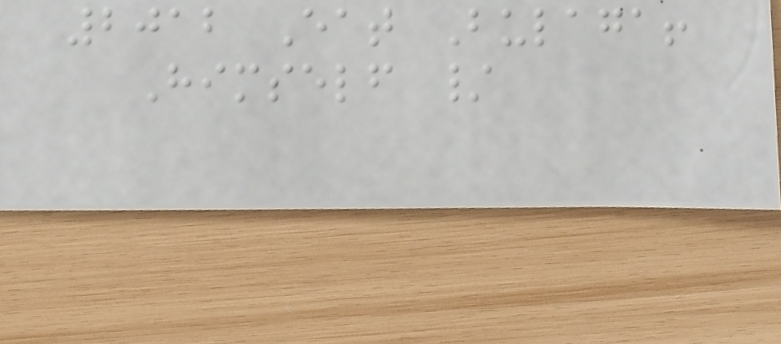2012 Eat Bulaga!
Himself /
